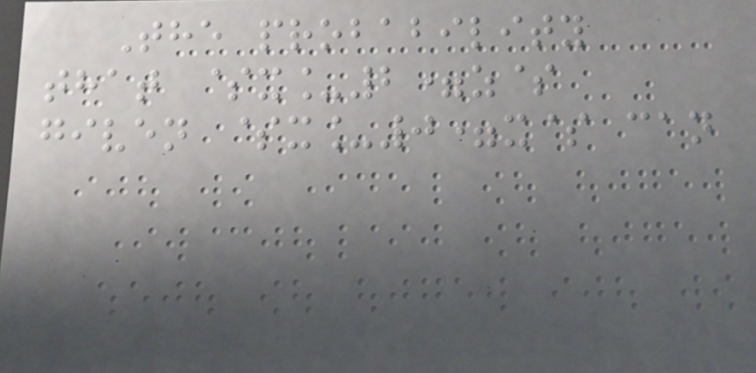The probability
that $x_2=z$
given $x_0=x$ can
